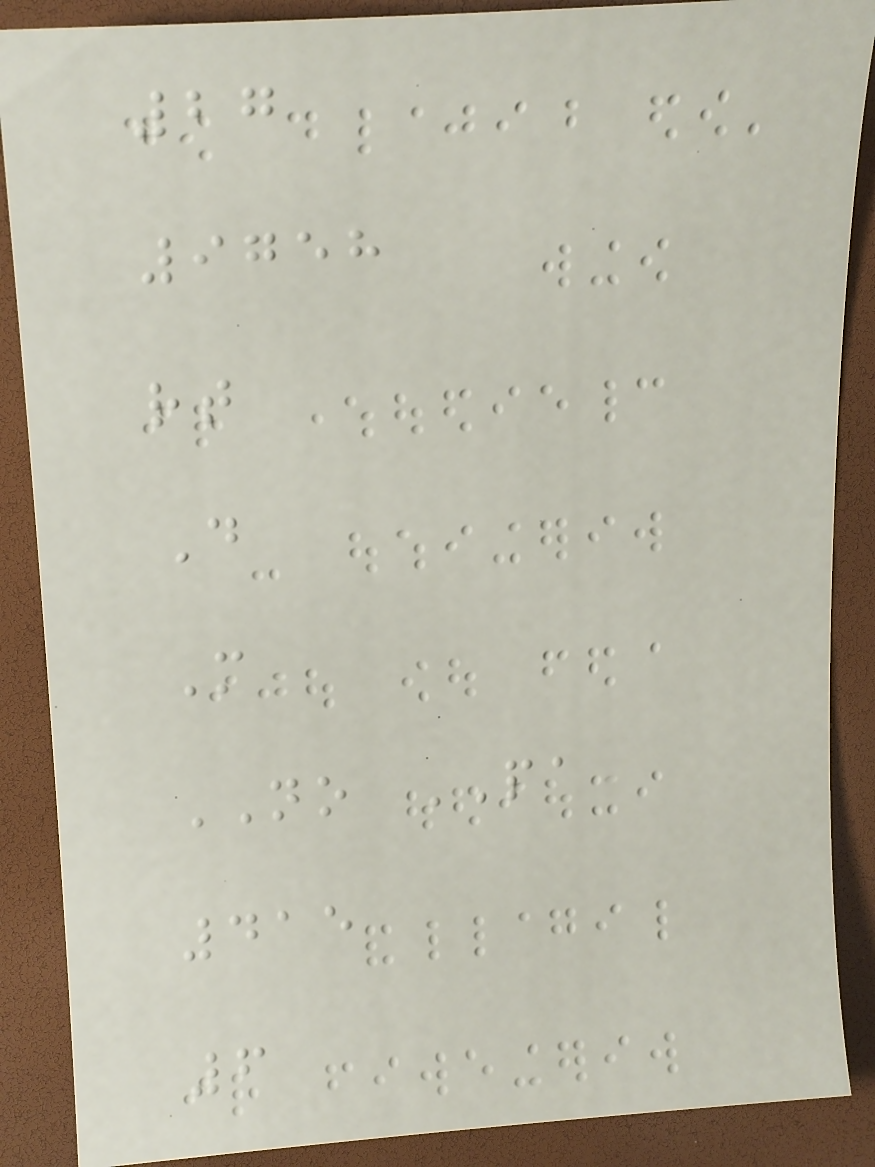27
9758
rt
D
M
NO PA
415
6
